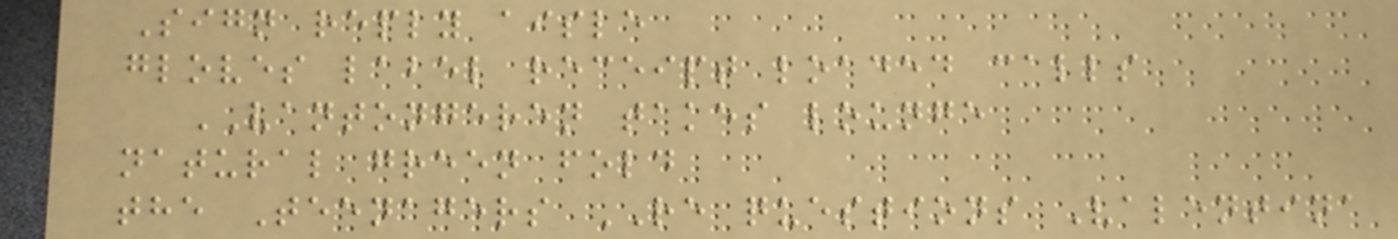Sign reply aisle
gloves label receipt loaded calls
VANTONGEREN takes lounge
natural green fold
the Teenagers RE questions Valentina
